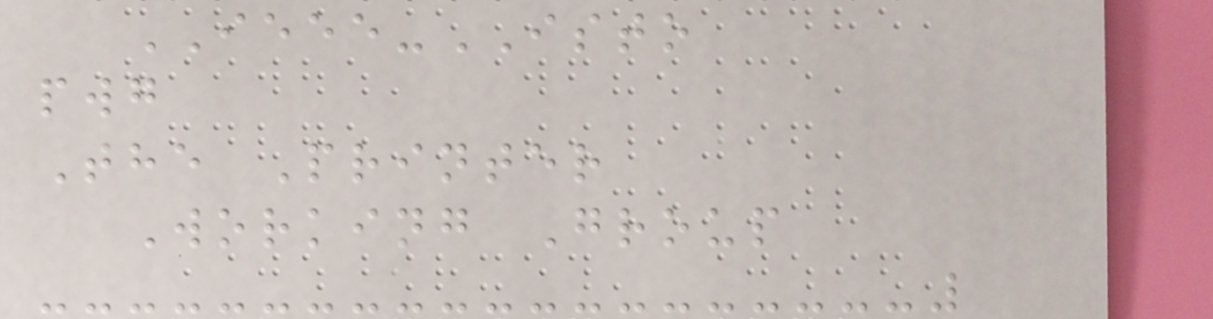IEEE-ISTO
pwg
The Printer
Working Group
